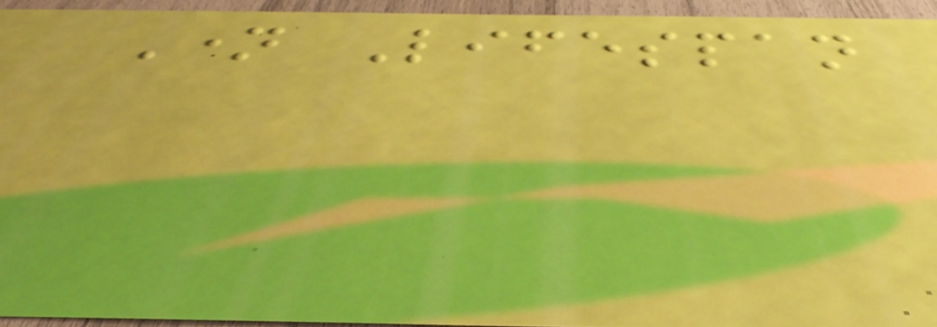Name Lifespan
